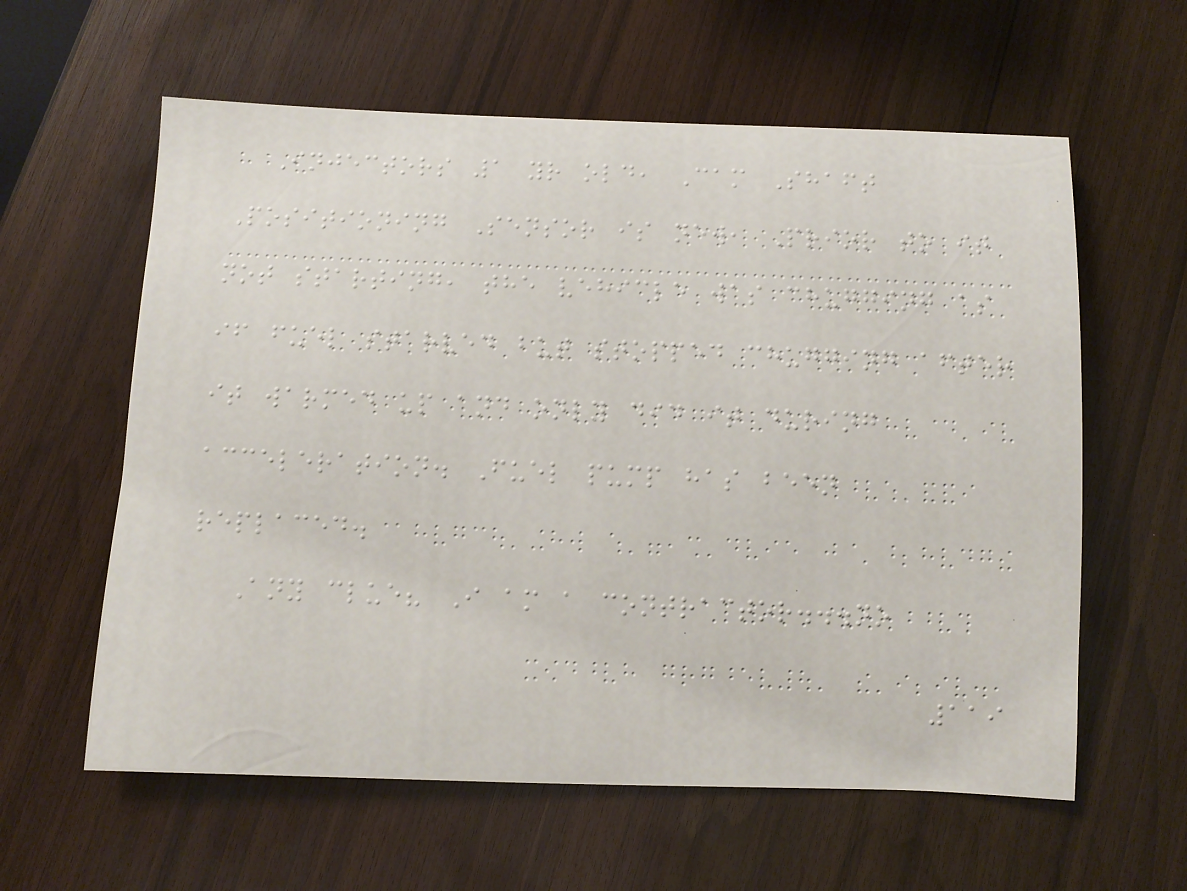Injectors 1 yr old, Cam Shaft
Positioning Sensor is new, Prior to it
not starting, the vehicle was chugging as
if fuel starved but stopped chugging after
it warmed up and only did it during
acceleration. Fuel pump has been
replaced.
Any clue? I am a contractor...no
119
